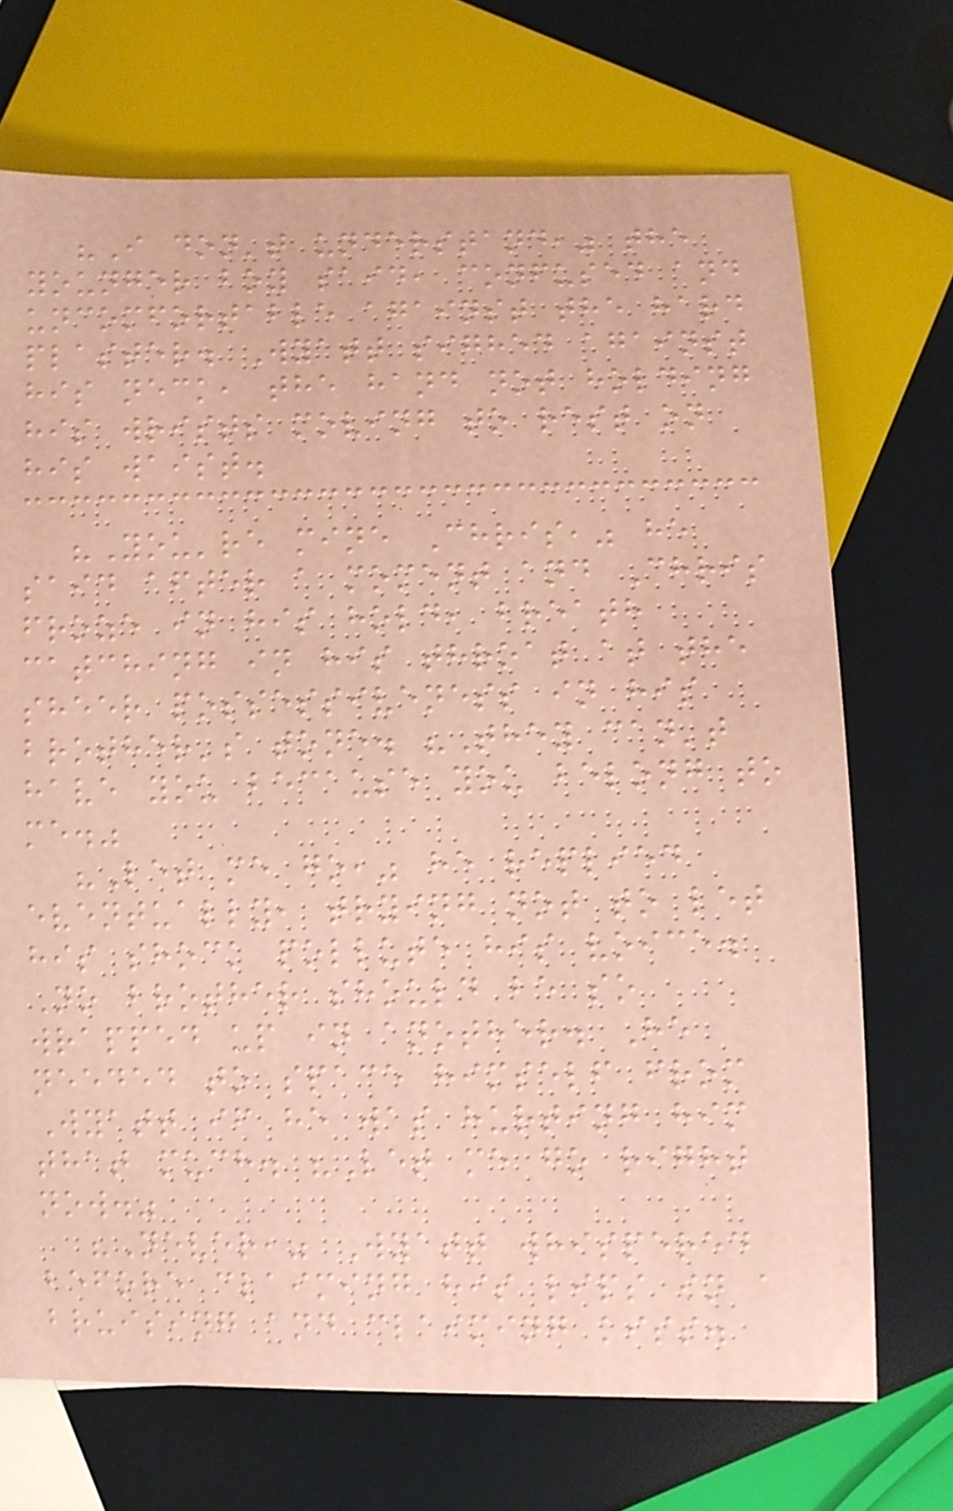"I don't understand," the
younger boy said, confused and
uncomfortable against the hard
plaster. Wyatt sighed against
his neck, the hand not holding
his wrists moving to rest on
his waist.
"You're mine Chris," he
said after a moment and Chris
froze in his hold, breath
catching in his throat at the
sheer possessiveness in his
brother's tone. "They can't
have you because you belong to
me."
"Let me go," he replied
eventually, trying not to let
his shock pollute his voice.
No brother should be so
wrapped up in another. He
needed to space himself from
Wyatt if he was hurting him
that much. "Let me go right
now."
"Never," Wyatt whispered
before claiming his lips in a
bruising and claiming kiss.
